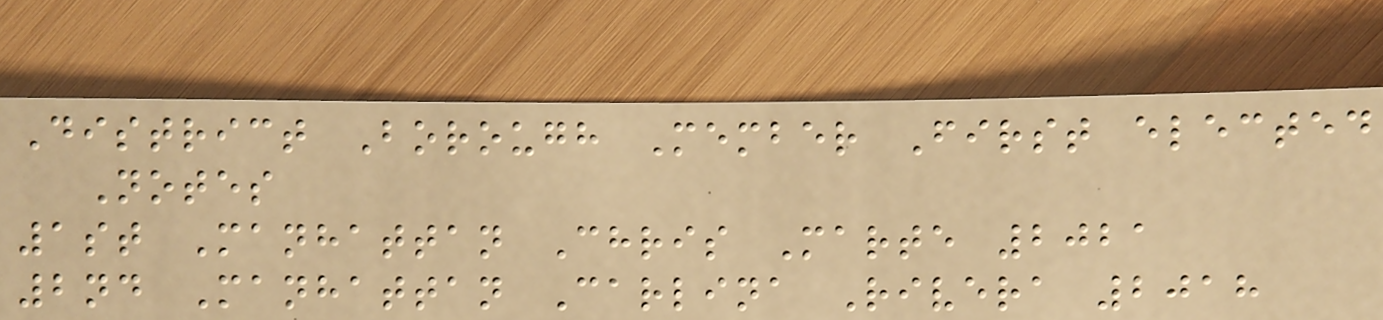District Borough Member First elected
Notes
1st Manhattan Chris Marte 2021
2nd Manhattan Carlina Rivera 2018
